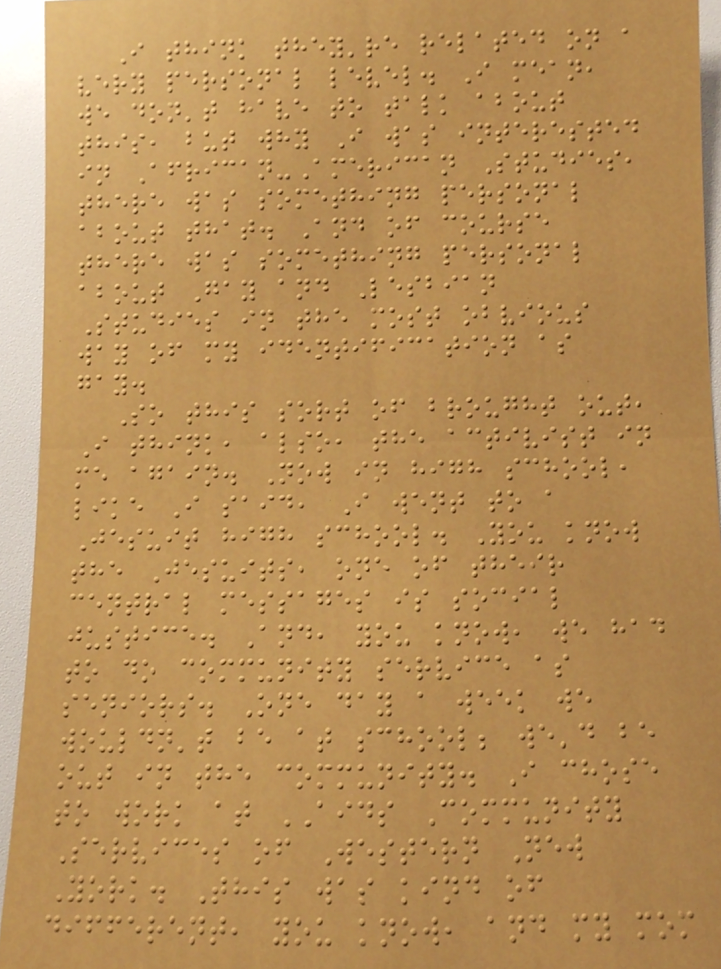I think they're related on a
very personal level. I mean,
we don't have to talk about
this, but why I was interested
in African-American Studies,
there was something personal
about that. And of course
there was something personal
about Gay and Lesbian
Studies in the most obvious
way of my identification as
gay.
So this sort of brought out,
I think, also, the activist in
me again. Now in high school,
like I said, I went to a
Jesuit high school. You know
the Jesuits, one of their
central messages is social
justice. And, you know, we had
to do community service as
seniors. One day a week we
wouldn't be at school; we'd be
out in the community. I chose
to work at AIDS Community
Services of Western New
York. This was kind of
different, you know, and my mom
